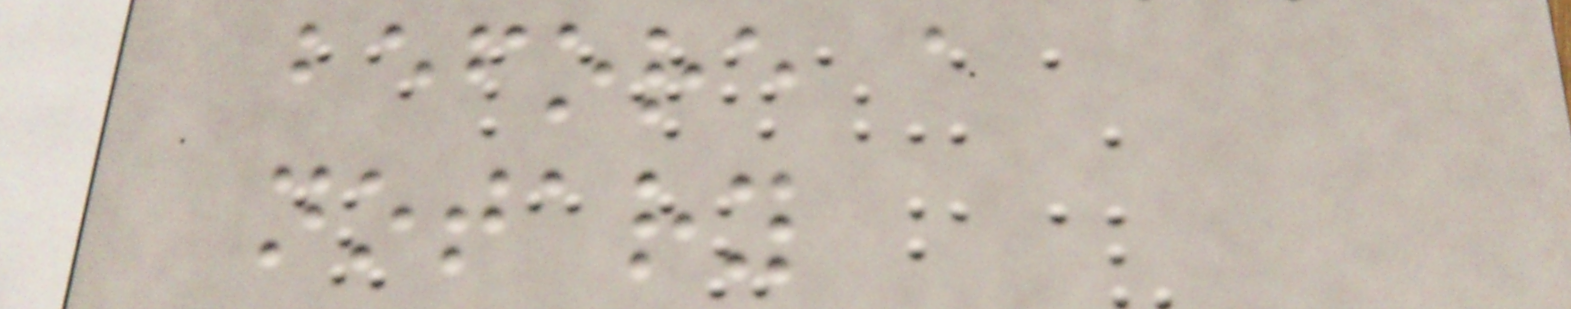before a
notary
